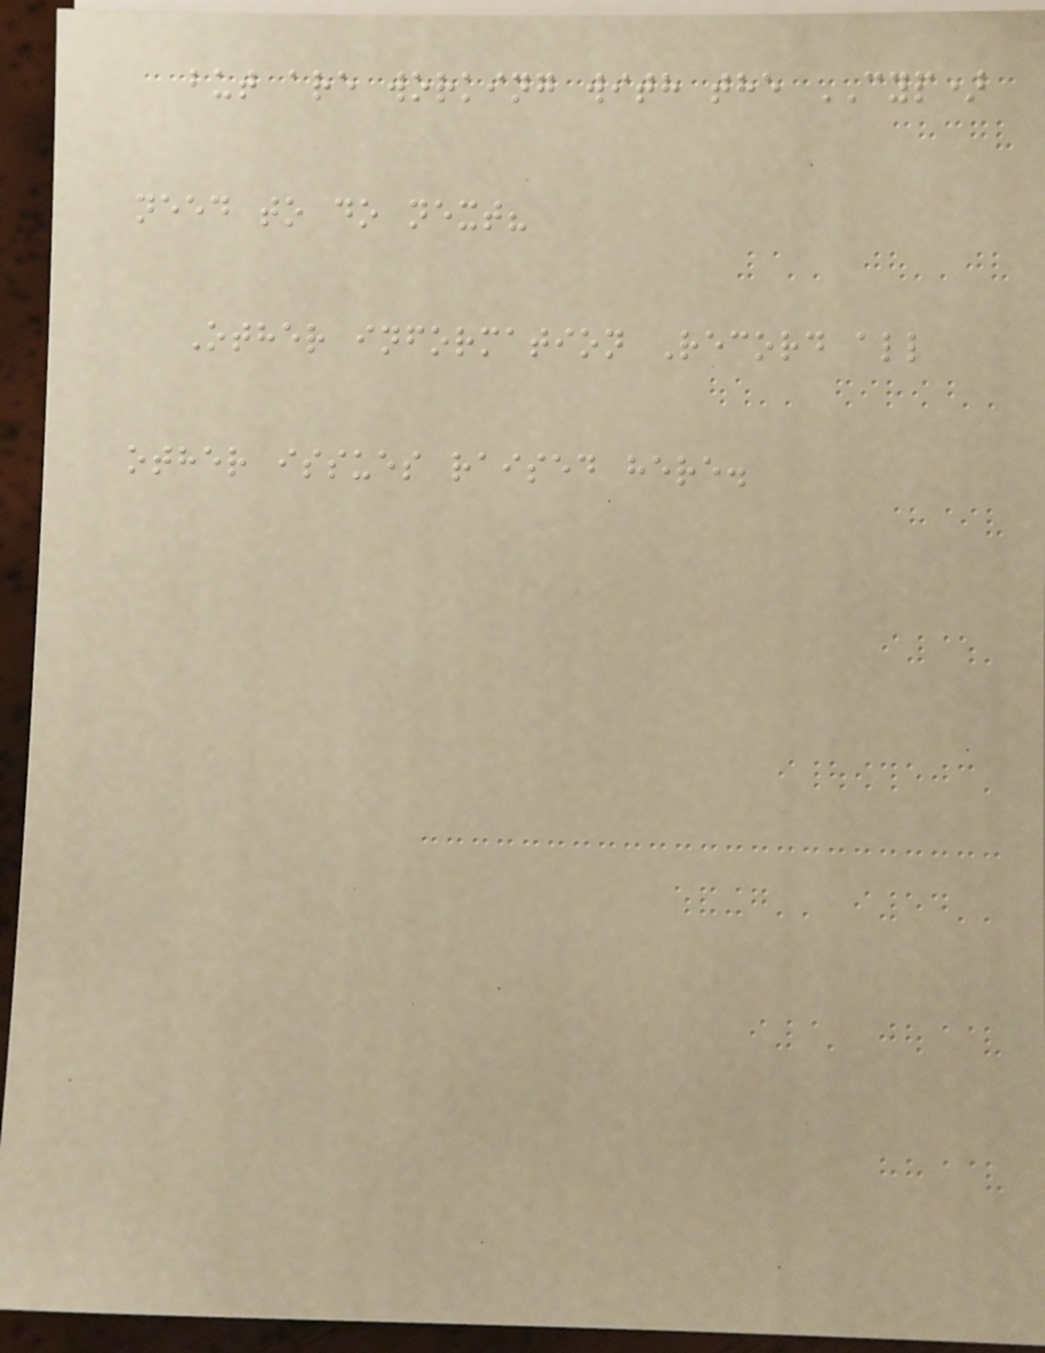but are working with the CYP)
need to do next?
Other information Record all
other issues raised here.
